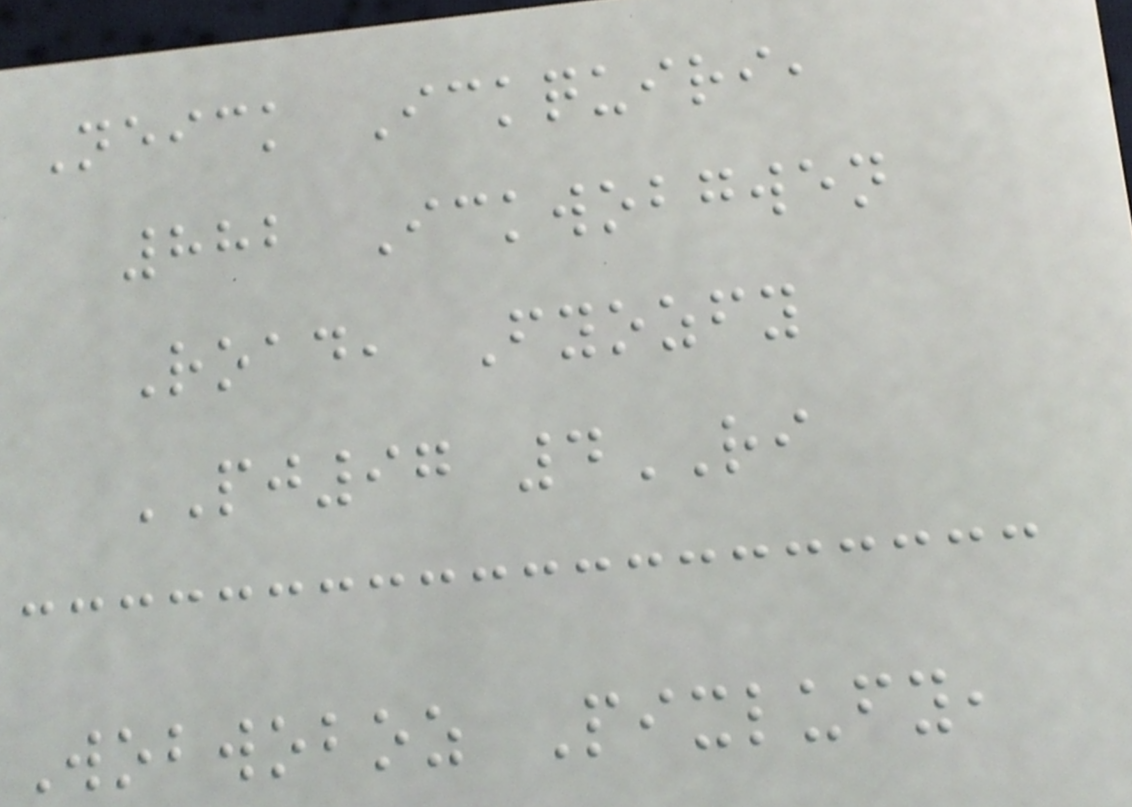Neick Ickquiri,
882 Ickwobgwen
Road, Fyozfy
PJ97 4RI
Wobwoboz Pixlufy,
